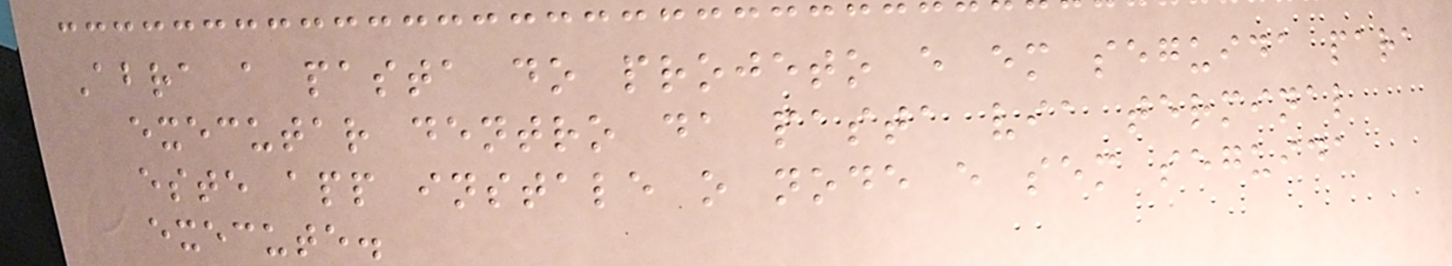Abra a pasta do projeto e em seguida para
executar dentro da pasta via terminal
este app instale o node e sem seguida
execute.
